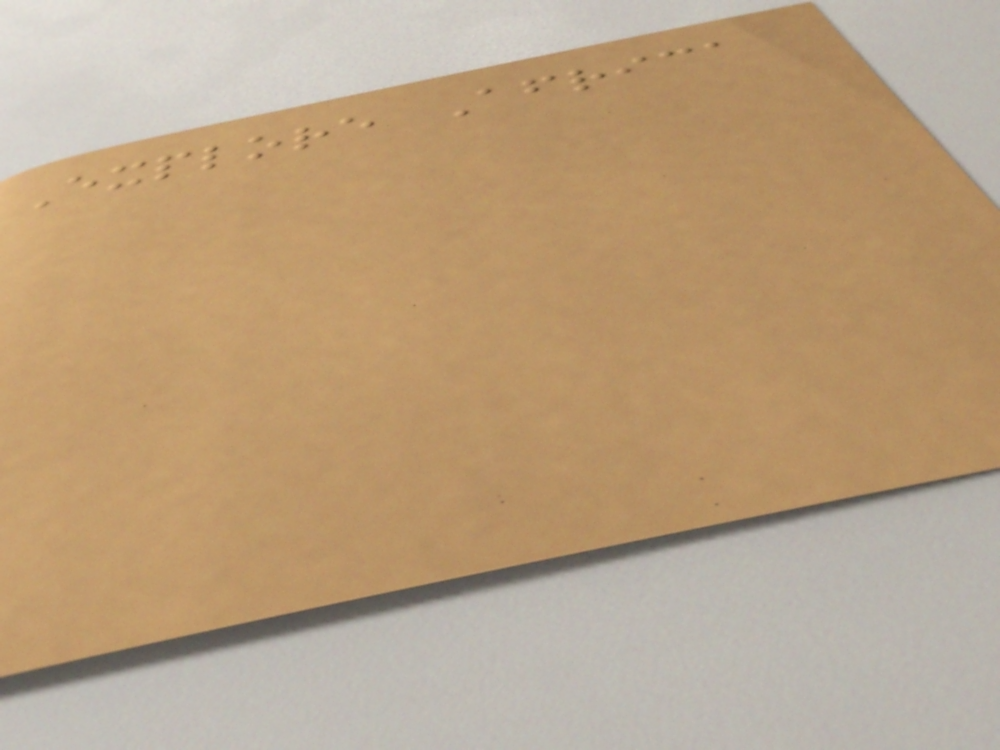Explore Africa
